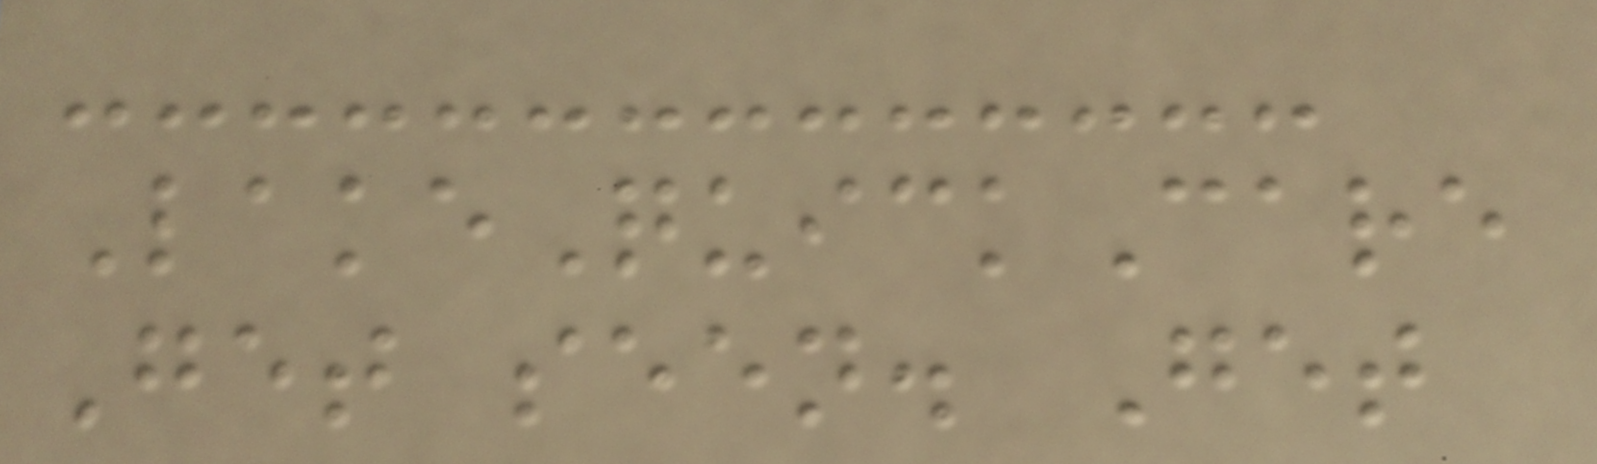LakeQuickCare
Get seen. Get
